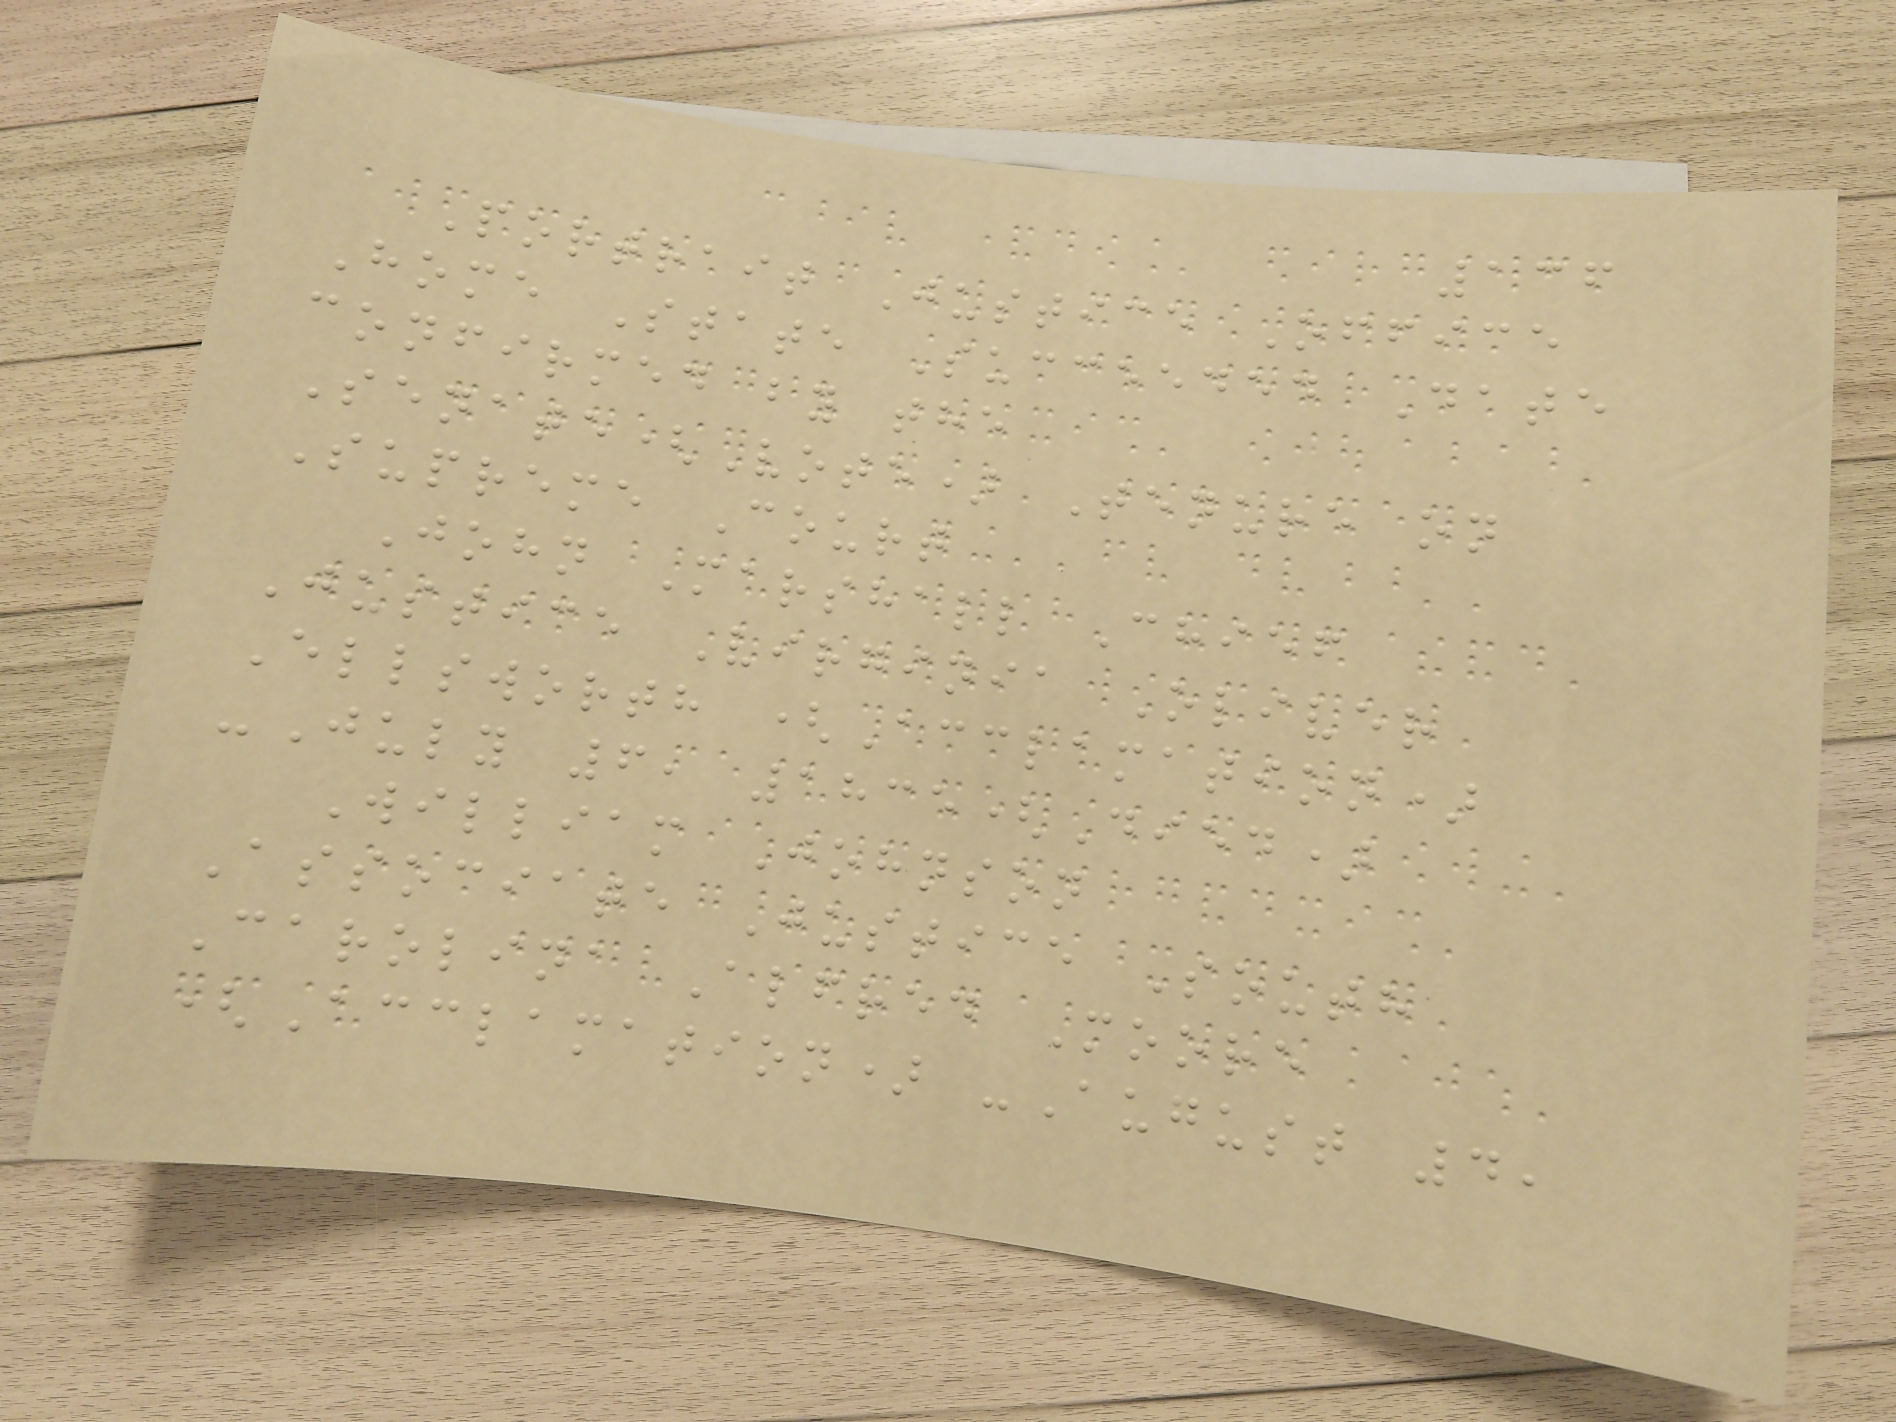136
Portrait Justice Office
Home State Succeeded Date
confirmed by the
Senate(Vote) Tenure on
Supreme Court
John Marshall Chief
Justice Virginia Oliver
Ellsworth (Acclamation)
-July 6, 1835(Died)
William Johnson
Associate Justice South
Carolina Alfred Moore
(Acclamation) -August 4,
